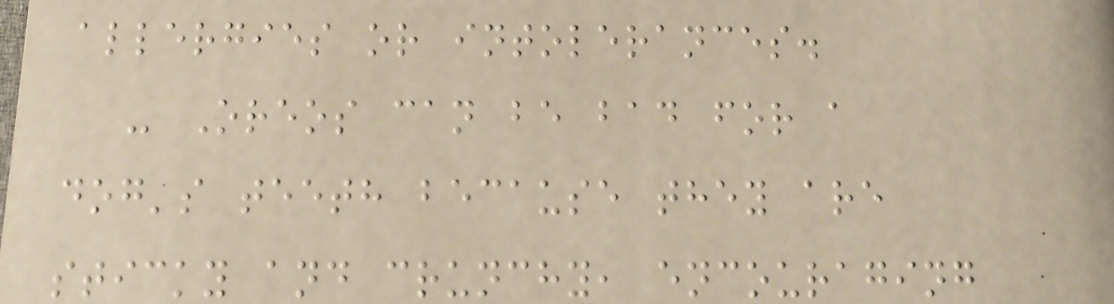allergies or intolerances.
- Oreos can be bad for a
dog's teeth because they are
sticky and crunchy, encouraging
